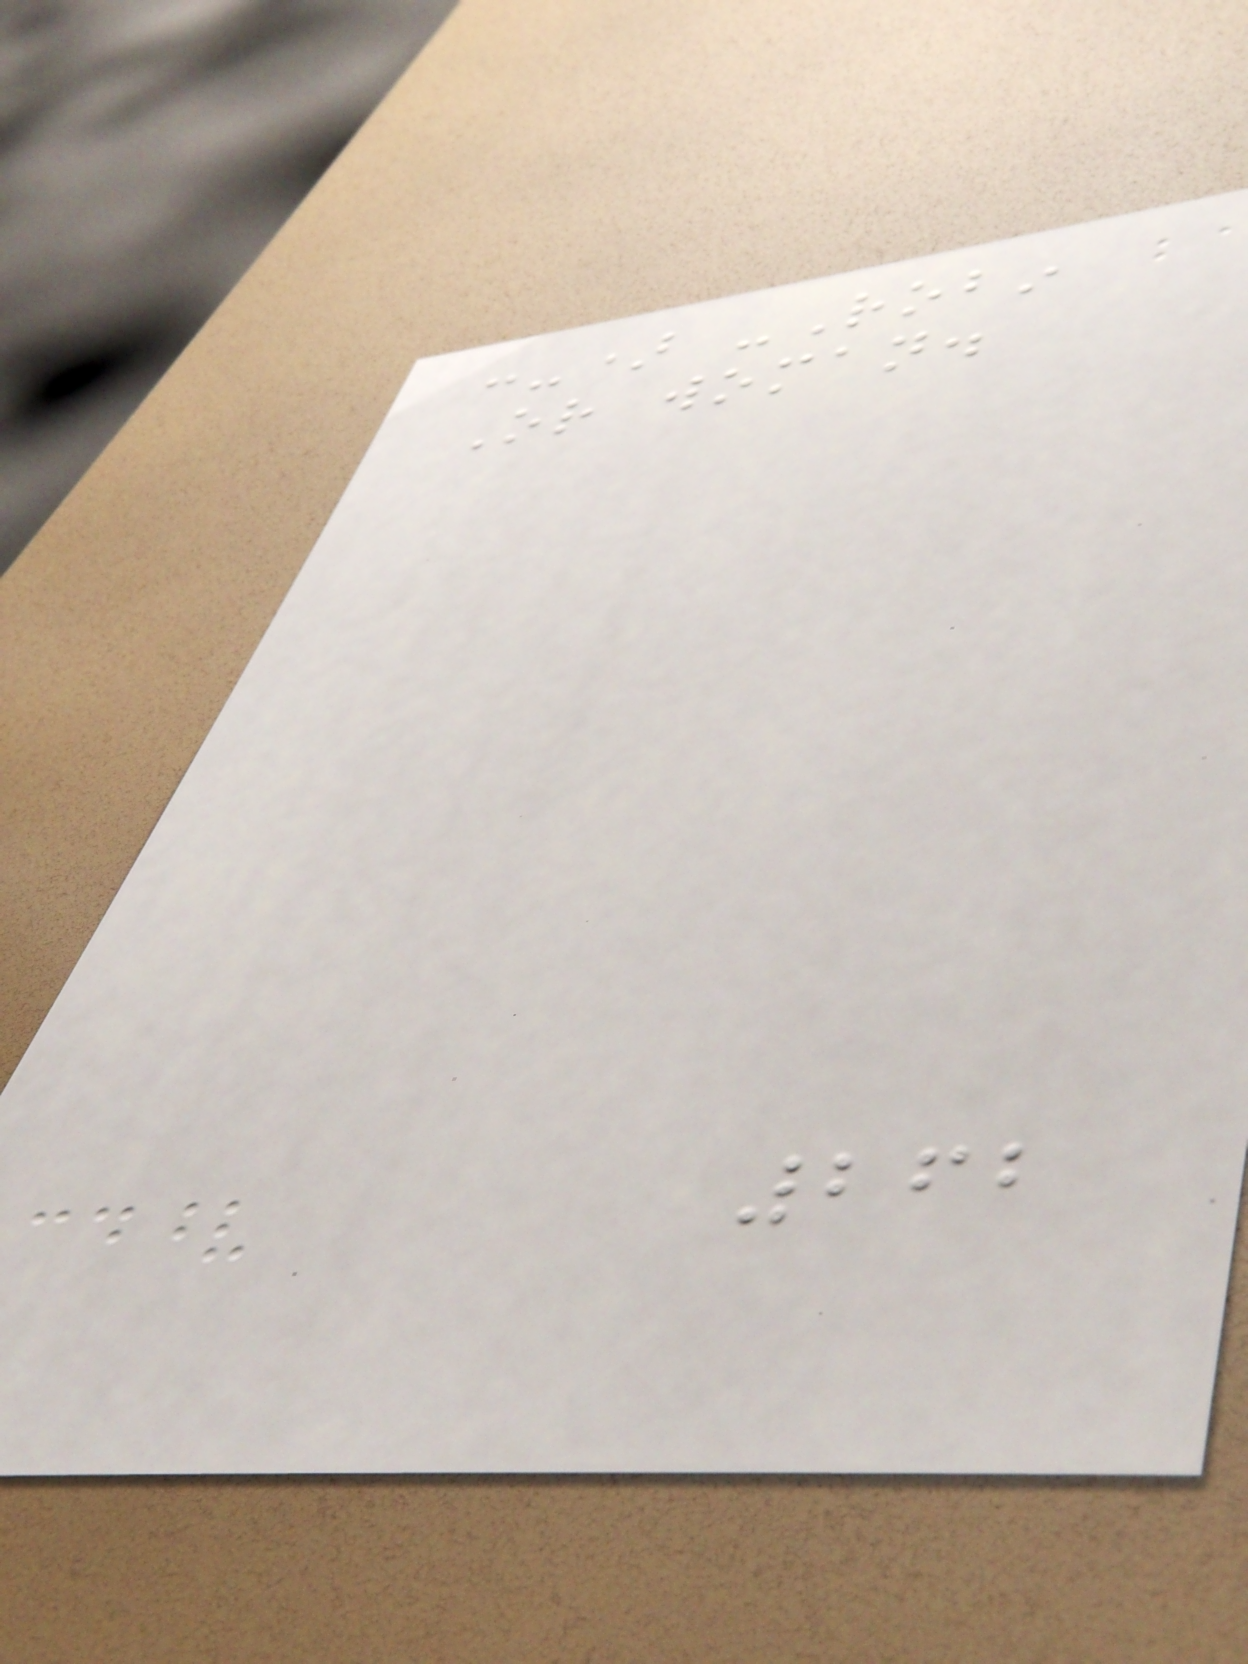:-) -Robin
Or woman.
262
